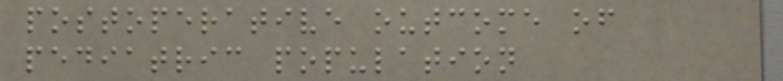postoperative outcome of
pediatric population
